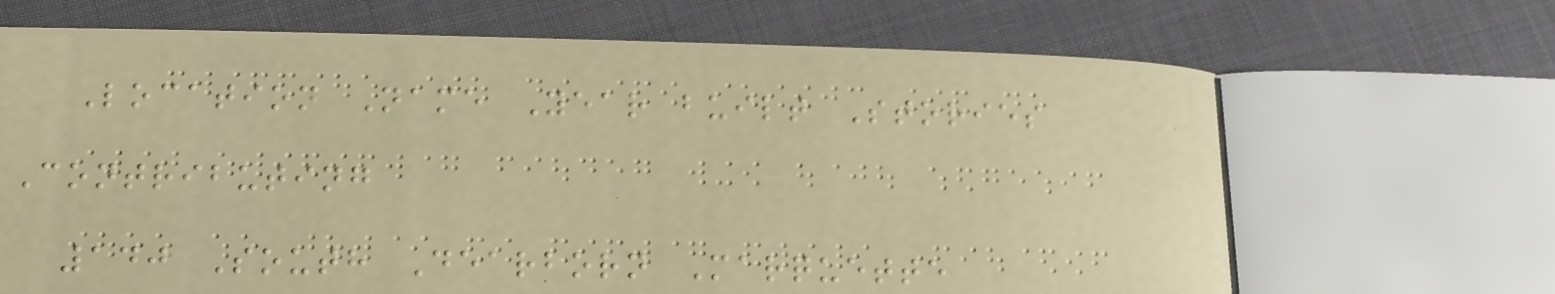Location Name Year built Stories
Contributing
140 South Dearborn Marquette
